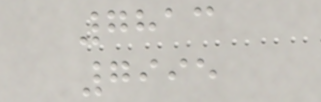7813
7995
